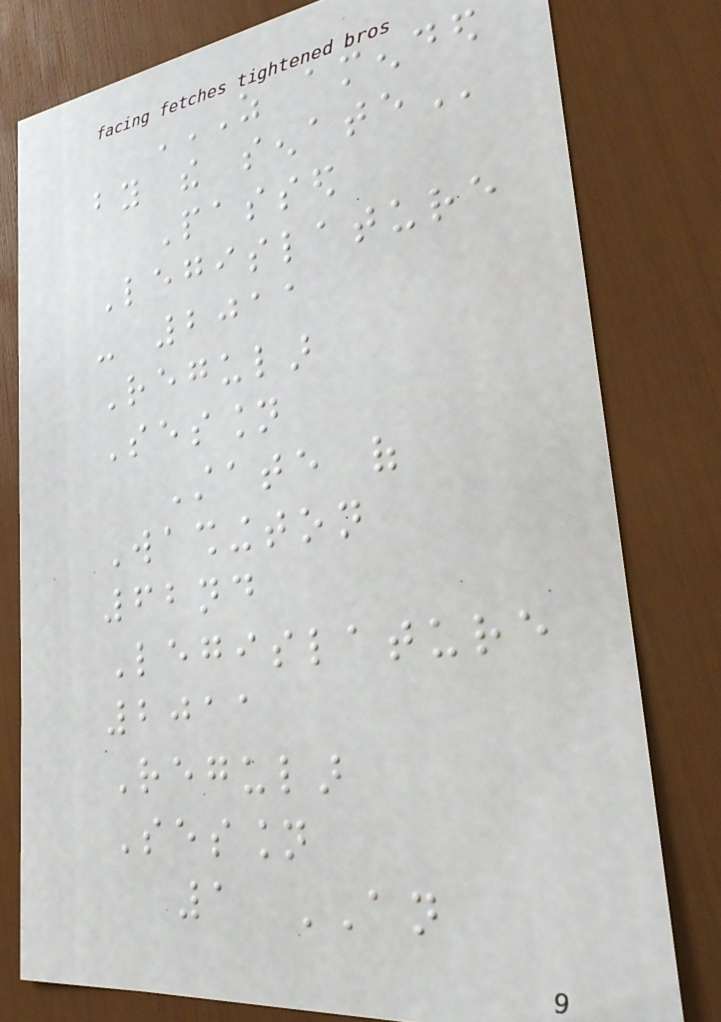AS AMENDED
BY THE SENATE
Passed
Legislature
- 2011
Regular
Session
State of
Washington
62nd
Legislature
2011
Regular
Session
1 AN
